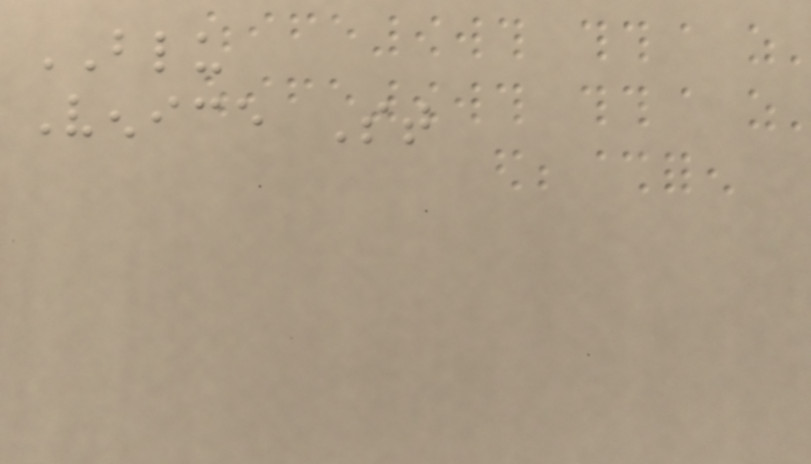BLU
Venice St
